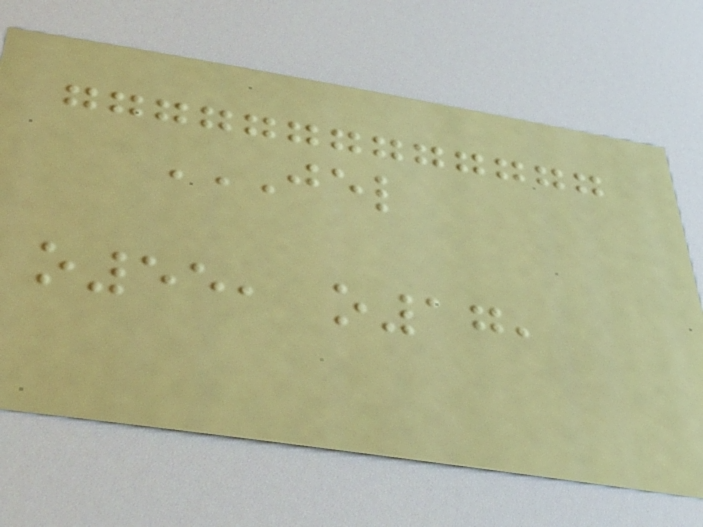JEL
O55, O17,
